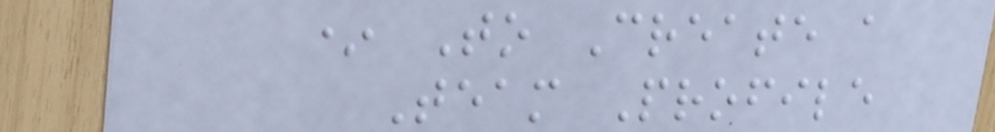* To Create a
Team Profile
